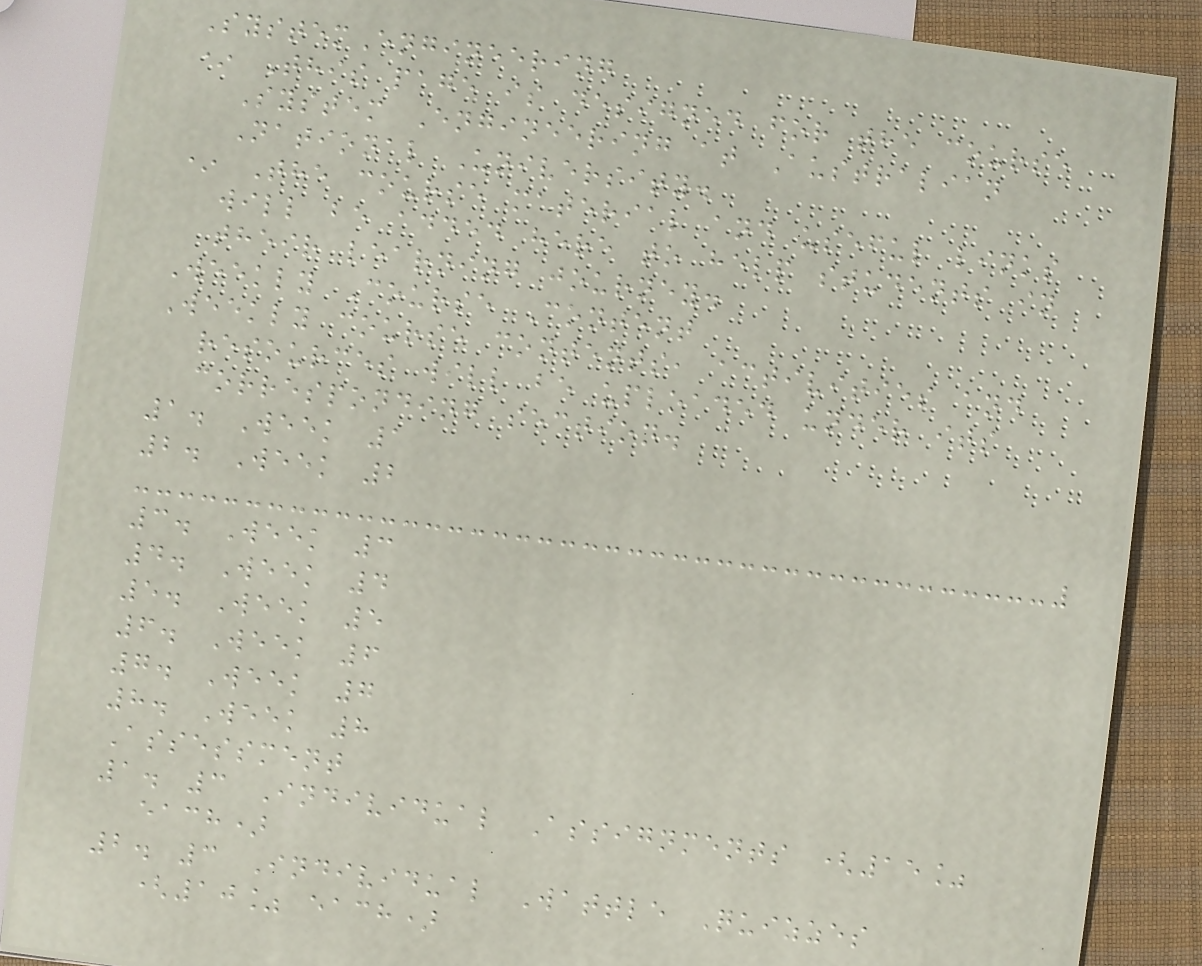SystemEngineering
* This page is designed for the course
System Engineering at Australian
National University.
* The course material and useful links
will be added here to help students in
their learning journey.
Weekly Course Content
Weekly course contents, activities and
resources will be uploaded under its
corresponding section.
1. Week 1
2. Week 2
3. Week 3
4. Week 4
5. Week 5
6. Week 6
7. Week 7
8. Week 8
Assessment
1. 3 Individual Assignments (15%
each)
2. 3 Individual Wattle Quizzes
(10% each)
